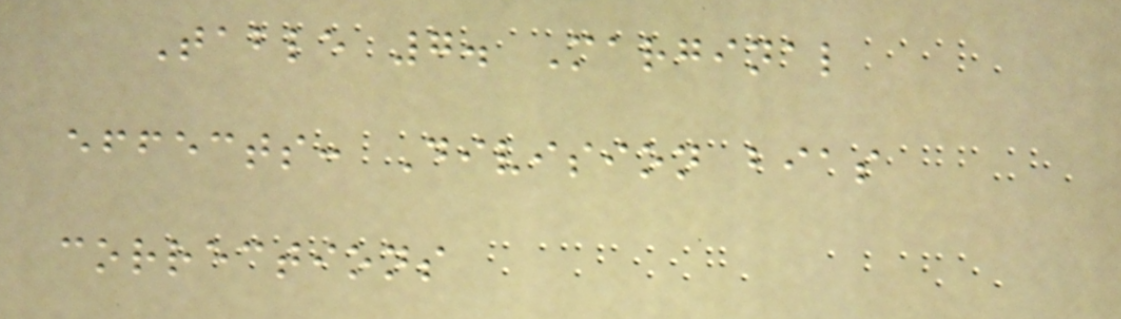Table 7. Marginal
effects: Division bias
corrections
